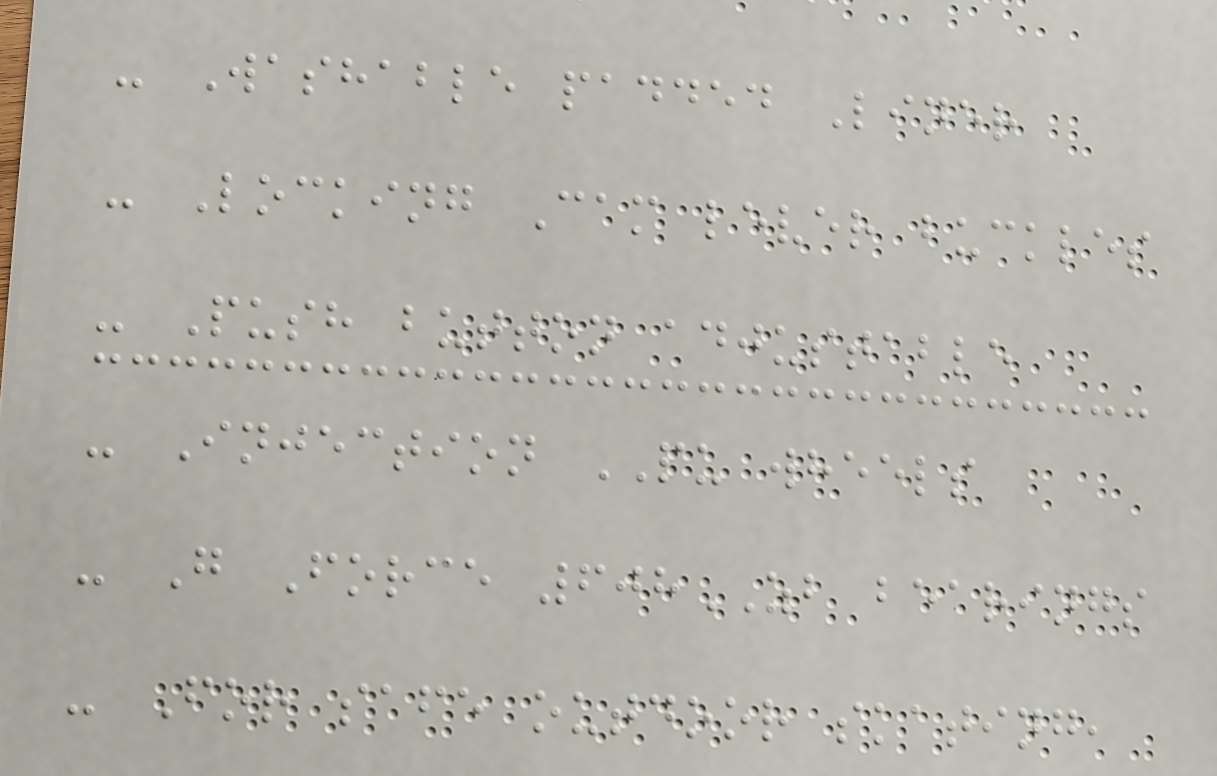- Washable padded Liner
- Locking Cam lever buckles
- Push button adjustable
- Injection PU wheels
- G Force 608ZB bearings
- For safe outdoor skating,
